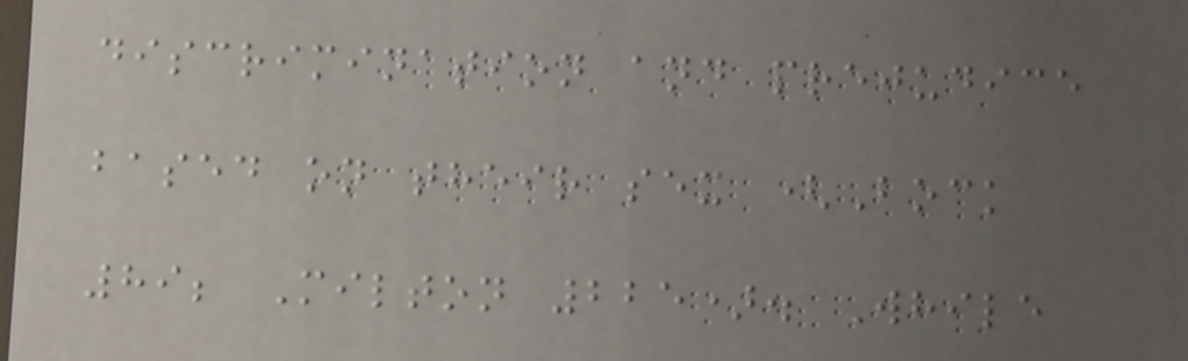discrimination and prejudice
based on their sex (Bock
89; Milton 225). While
